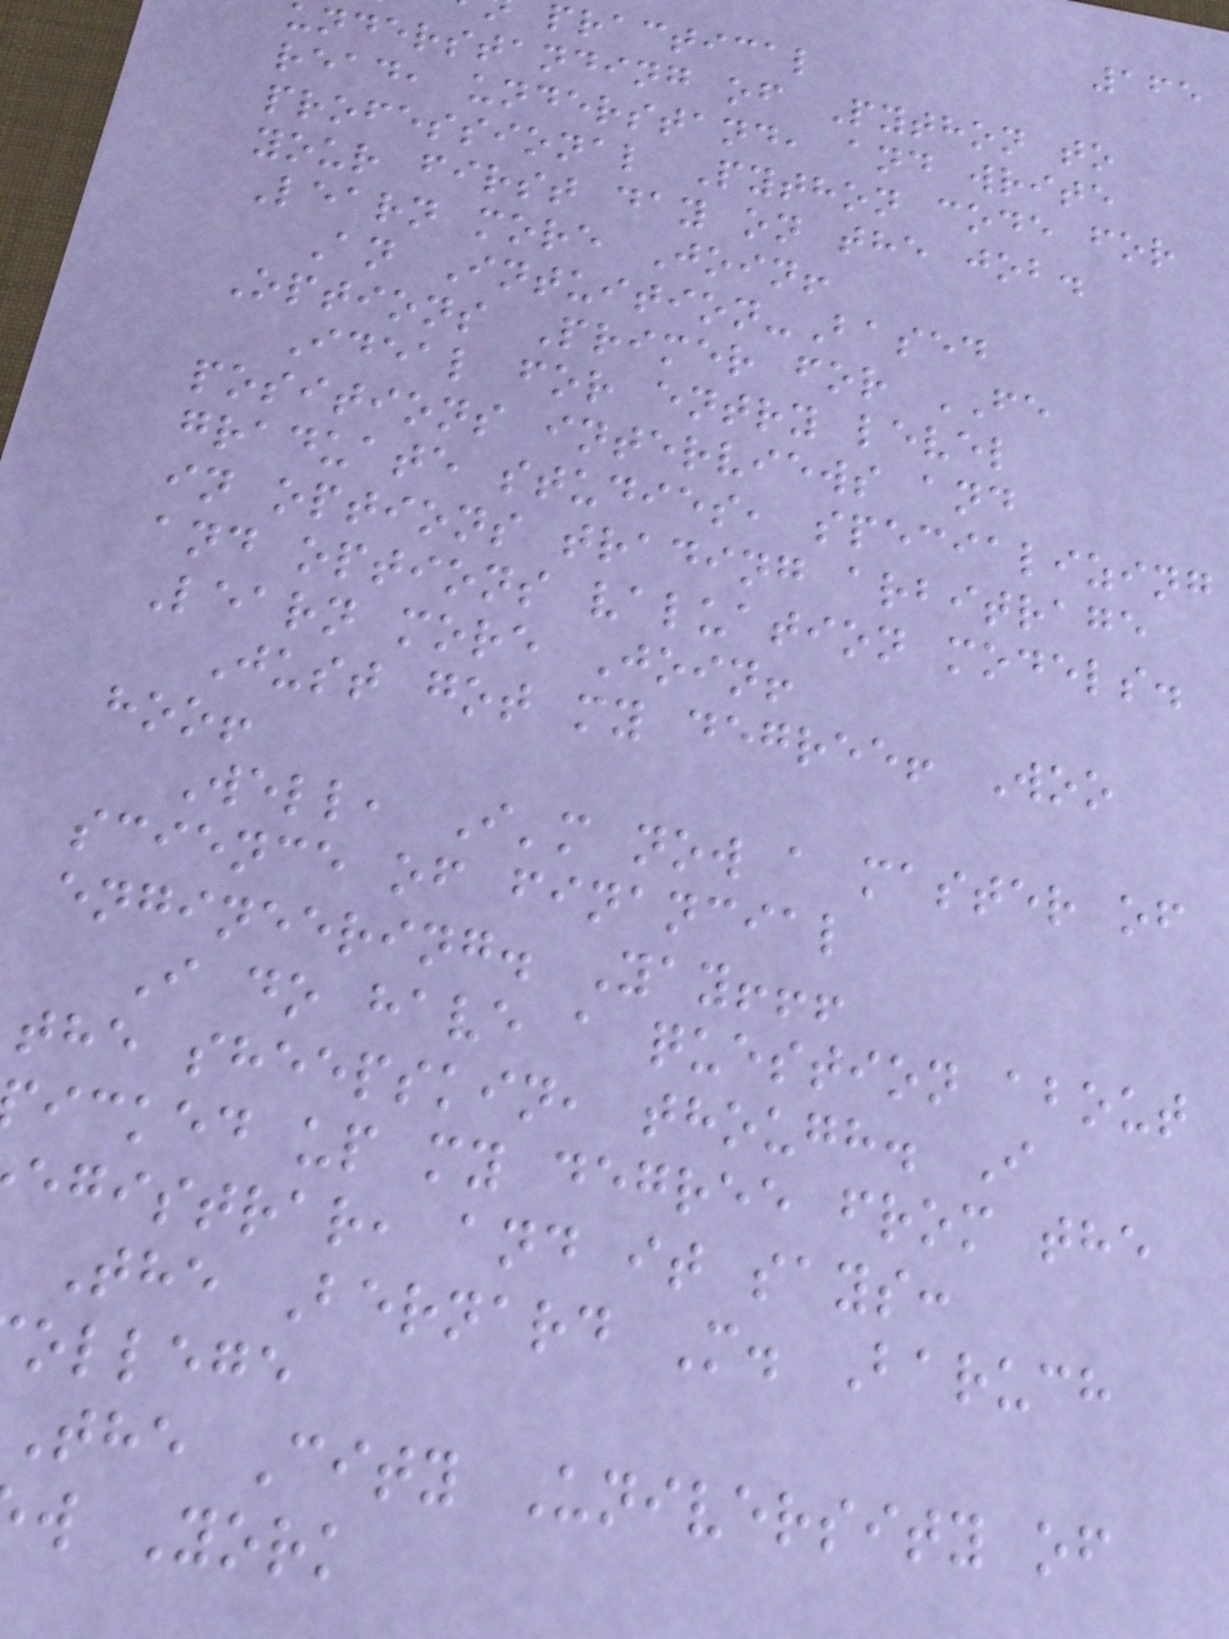165
practical
nderstanding of Python to
read, understand, and write
professional Python code for
your first day on the job.
Learn more Join!
An Intuition-Based
Options Primer for FE
Ideal for entry level
positions interviews and
graduate studies, specializing
in options trading arbitrage
and options valuation models.
Learn more Join!
Just got my degree! Woo
hoo!
Well, I'm now a master of
science of financial
engineering. Yay!!!
I do have a question about
the sheepskin, though. I
icked up my degree from the
egistrar, and it says:
The Bernard M. Baruch
ollege
The City University of
w York
